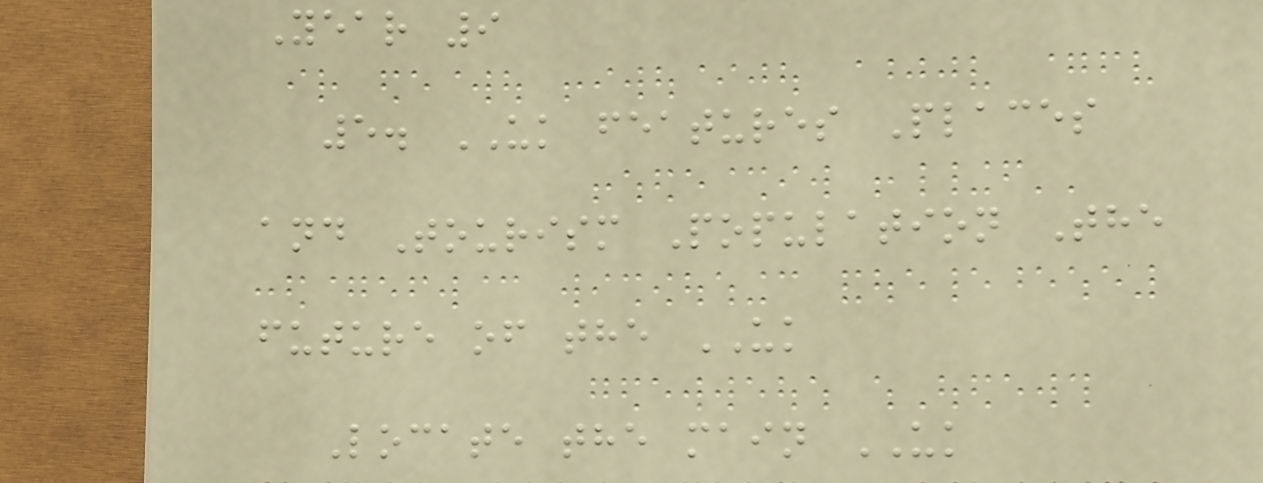Year 9
5. UK features Places
and Tourism Population The
future of the UK
Locate the main UK
